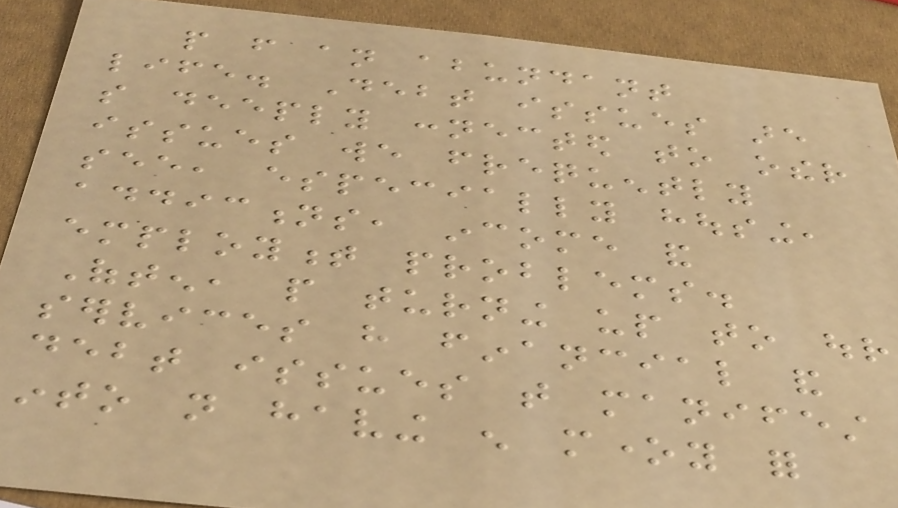people from an abundant
life. Debt issues are
so deeply connected to other
issues we frequently
see, especially housing,
addictions, income and
employment problems.
Often, people turning up to our
services have financial and
debt issues that manifest
into not having enough money for
